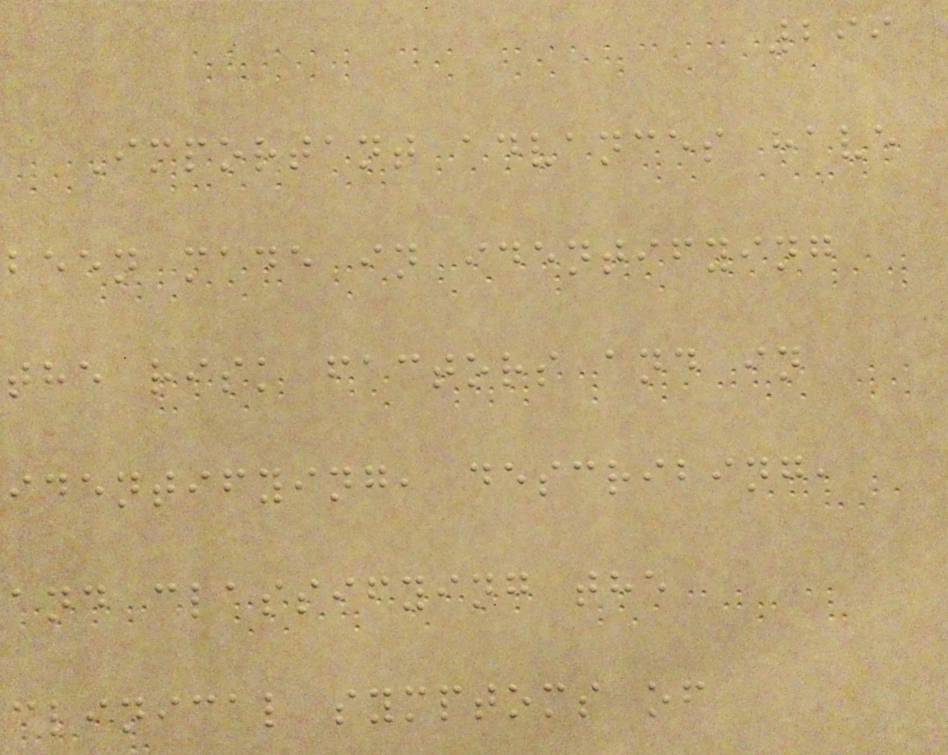299
Important advances have
been made in identifying
the risk factors and in
identifying, describing,
and classifying the
clinical symptoms of
